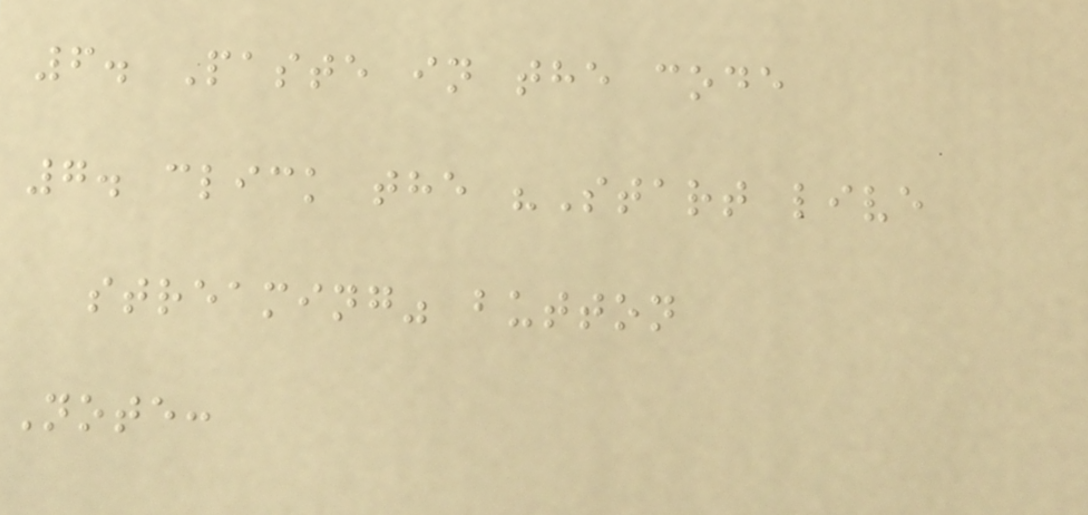6. Paste in the code
7. click the "Start live
streaming" button
Note:
